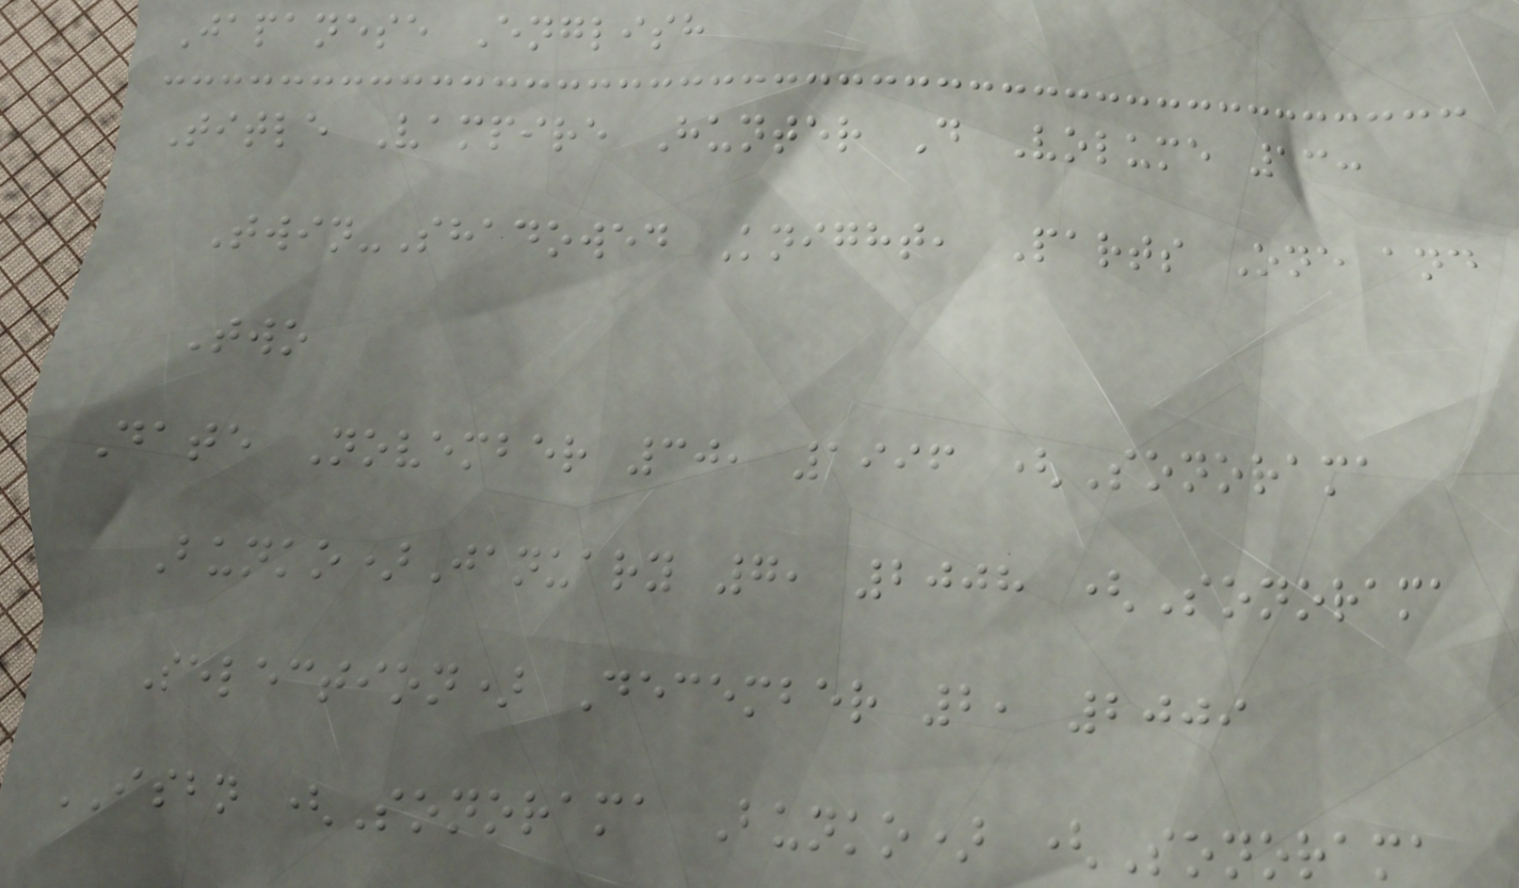Japanese English
Title Vampire Hunter D Volume 13:
Twin-Shadowed Knight, Parts One and
Two
Date November 30, 1996 (Sonorama
Bunko)January 7, 2008 (Sonorama
Selection) December 2, 2009
ISBN (Sonorama Bunko) (Sonorama
